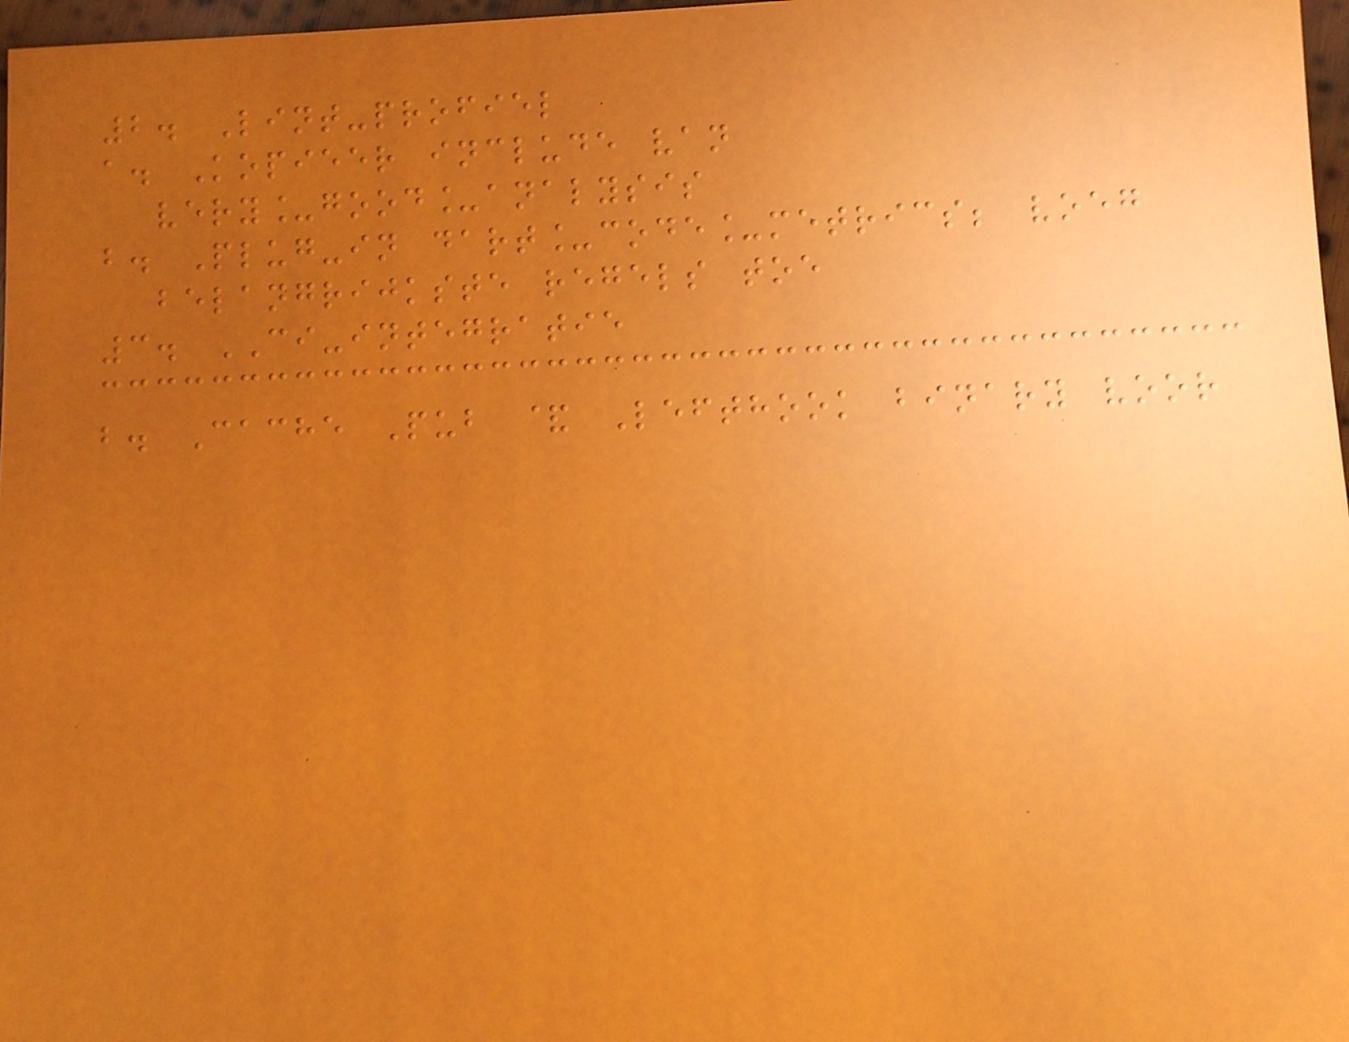2. Lint-profiel
a. Kopieer include van
very_good_analysis
b. Plug-in dart_code_metrics; voeg
belangrijkste regels toe
3. CI-integratie
b. Cache Pub & Lefthook binary voor
